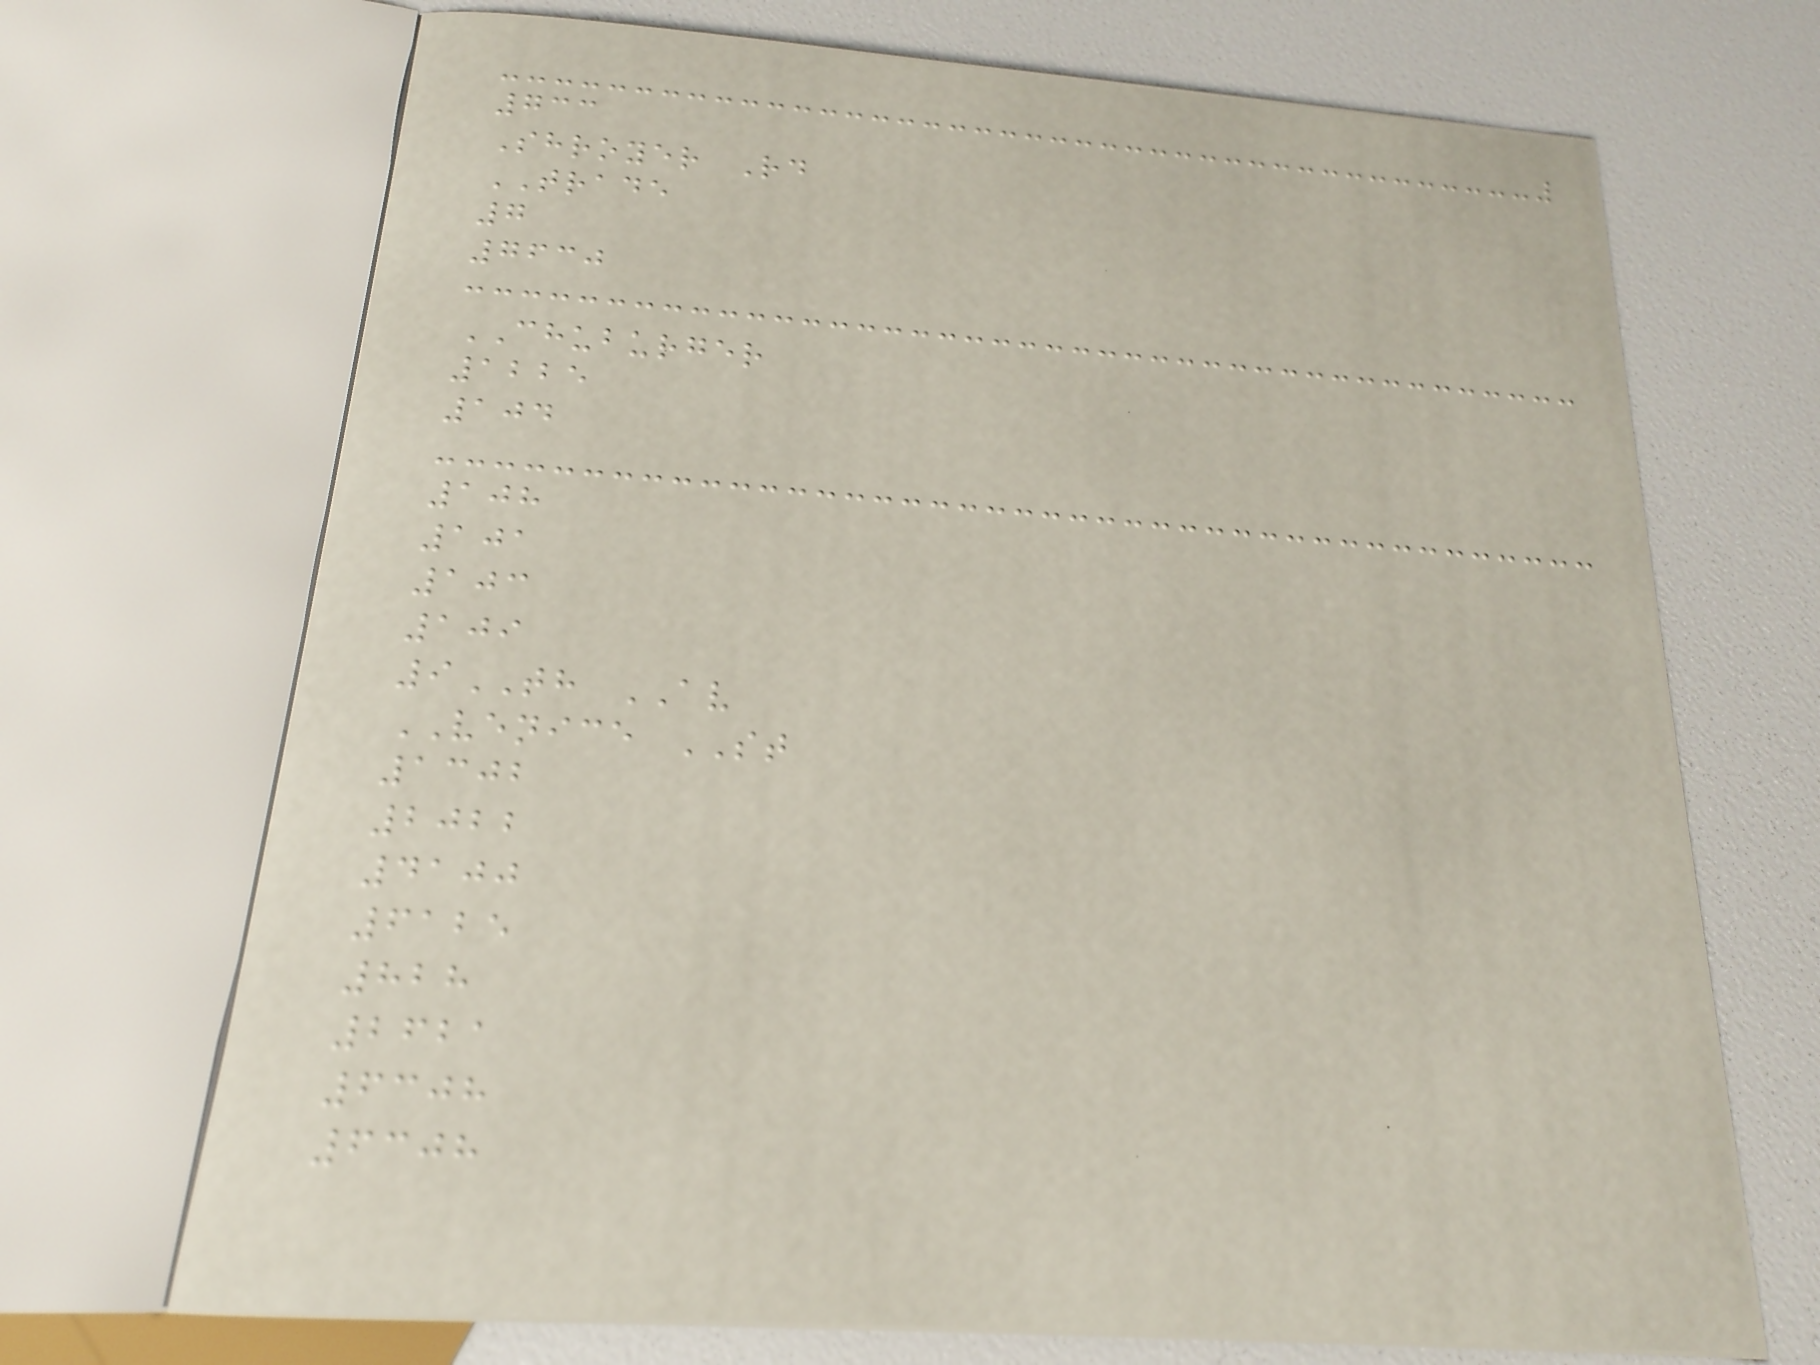733
Shroyer Rd
TRADE
7
7630
CHUBURGER
1225
104
108
101
103
109
9TH AV
VENICE ST
1302
2022
4100
6125
828
2621
6308
6308
